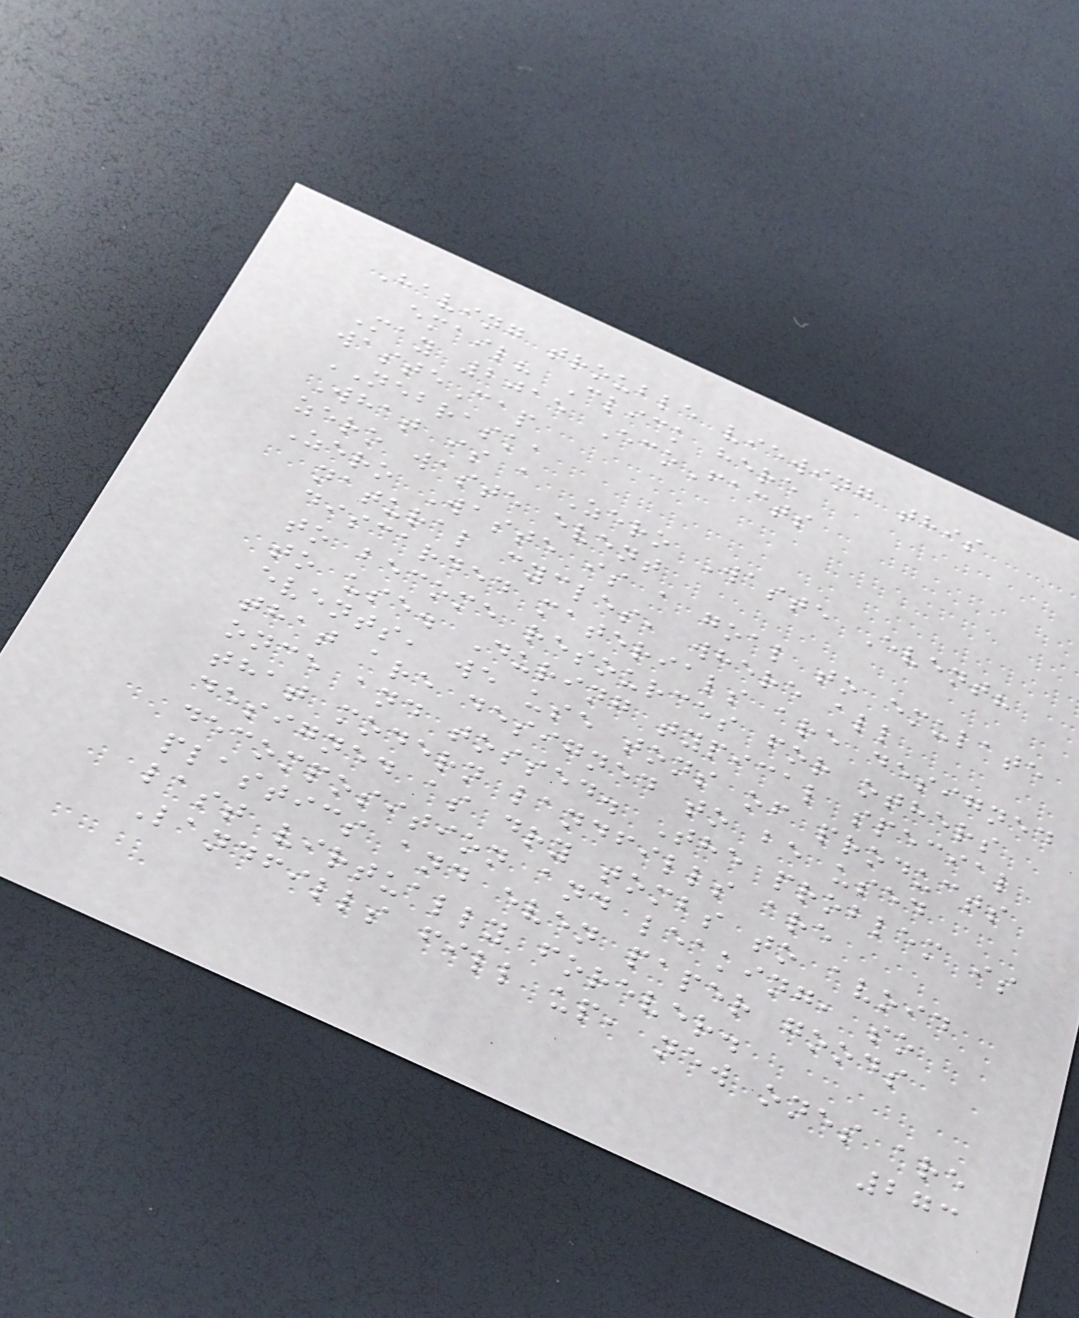Having trouble viewing this
email? Click here
May 2015 EcoFacts
wasteCap
NEBRASKA
What is a Zero Waste Event?
zero waste event
Zero Waste is a goal to emulate
natural cycles, where all
discarded materials are designed
to become resources for others
to use. During typical special
events, we use tons of products
that are designed to be used
once and tossed. The problem is
that modern landfills are
designed as dry tombs to avoid
decomposition and leaking, so
plastics and even paper goods
last virtually forever.
Landfills fill up, new ones are
273
